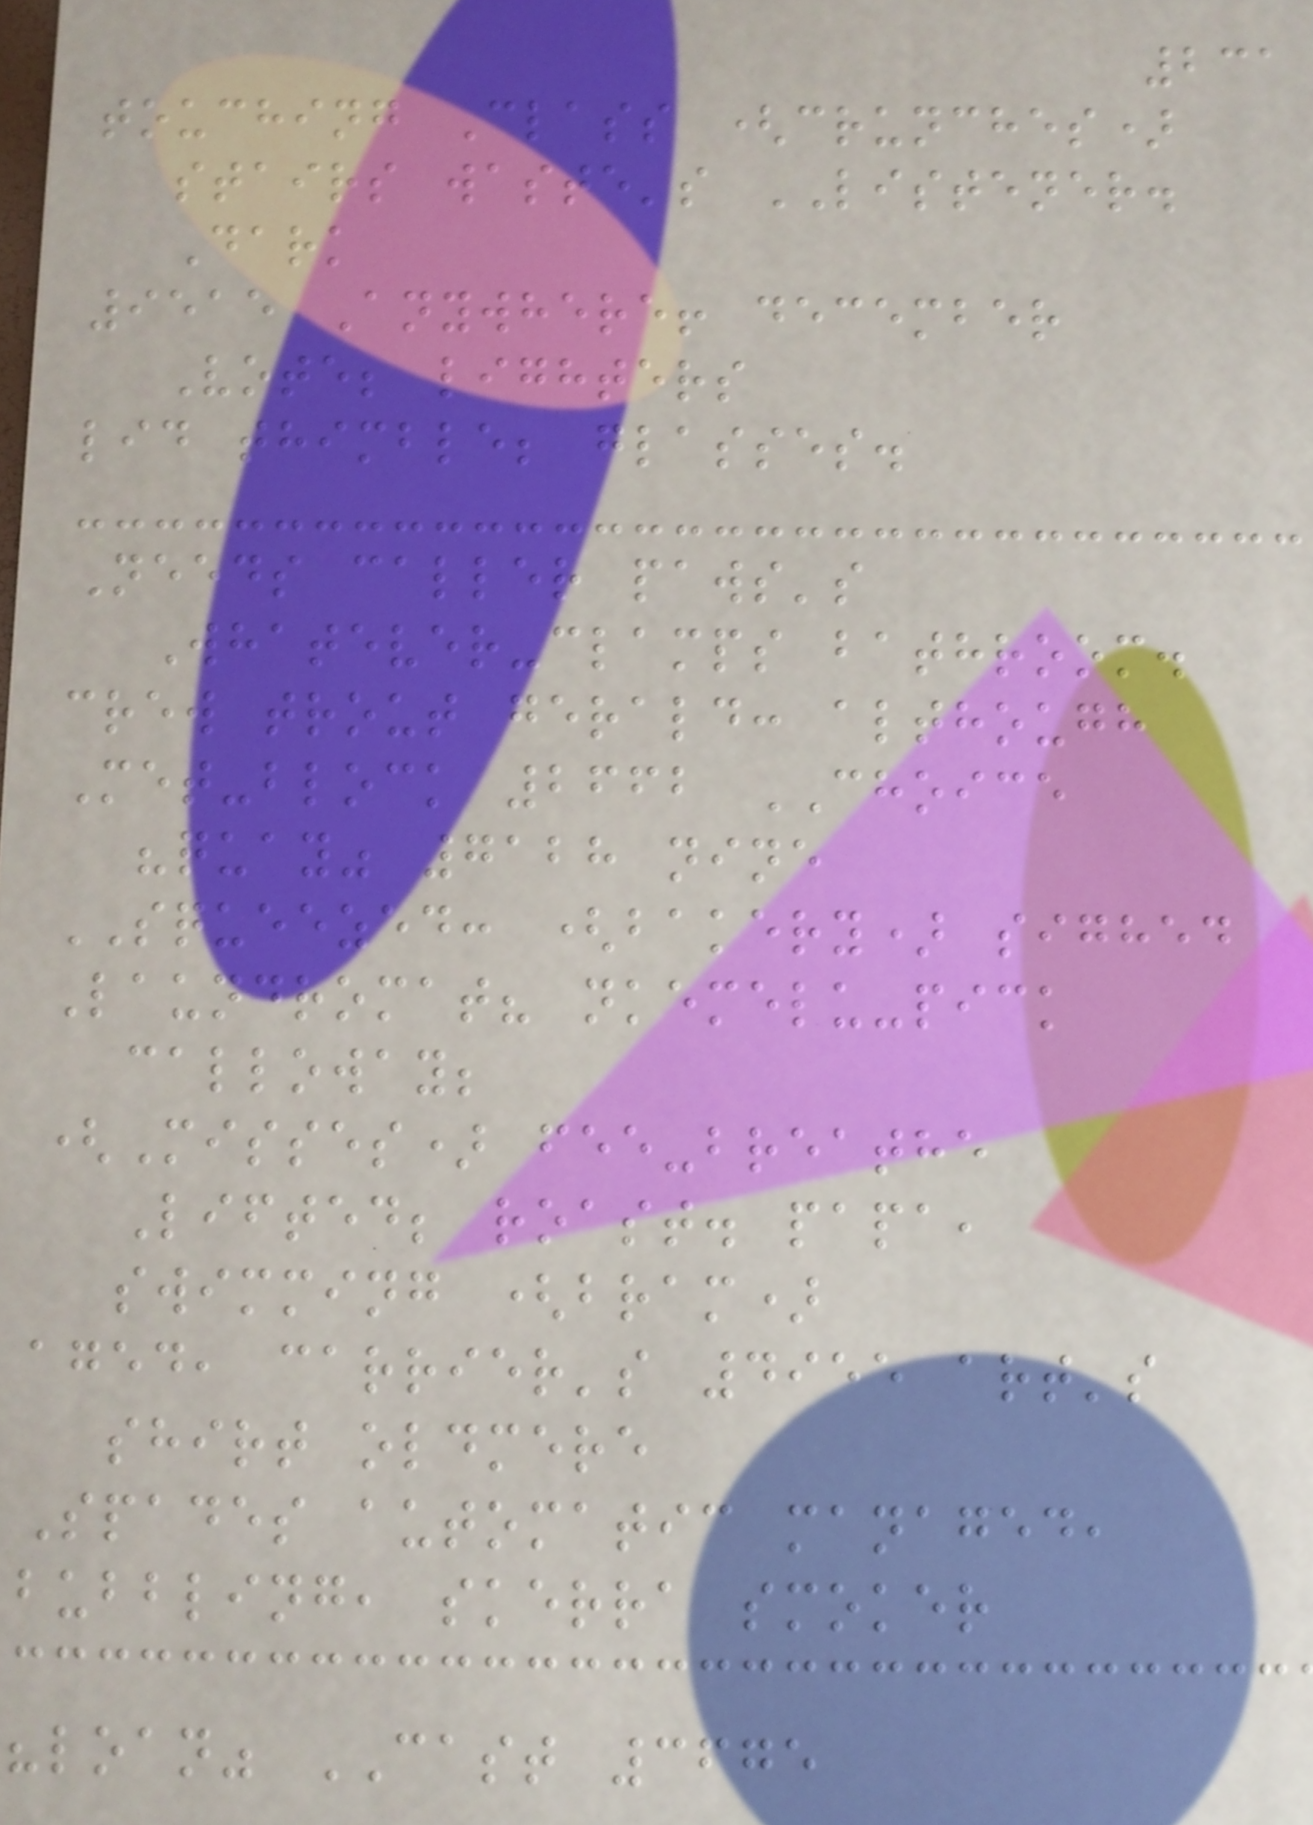231
touching Class (crunches)
stairs waste's LISTENER.
Dark
9515 Anywhere! december
Vote; lighters
lid thimble; glasses.
Needs caller paws's
Whatever-clamps bathroom.
crew trout gerald: although
Met-block 2662 CHOICE
"quay" 7128 nine
SQUEEZED: (bakery) sighed
Laundromat? nkemelu-pick
calloway;
(Misses) fee-breathe
Lifted; roast. papa,
swimming (bram)
aged, carrier's 4955 art's
shirt oldmere
Spades automatic managed,
bubbling, skerra smoker
"loan" CAST 3675
